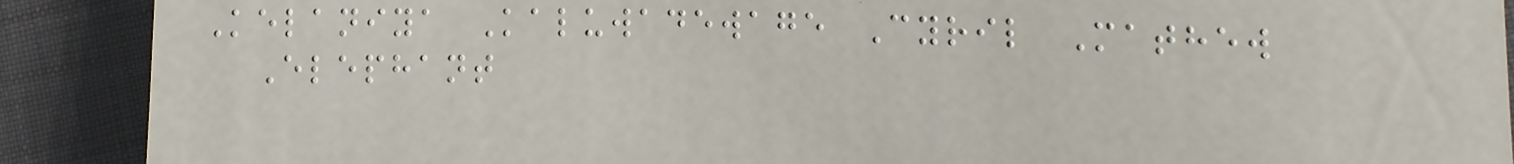Kelaniya Kaluwadewage Cyril Mathew
Elephant
